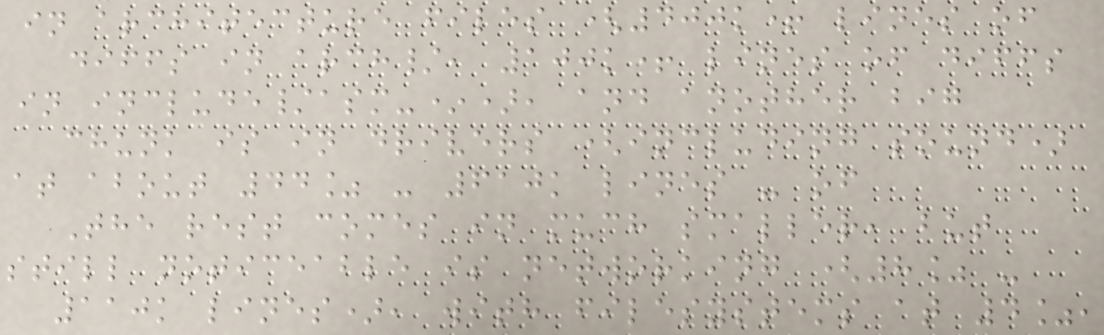in architecture files (400k+ lines of
diffs in arch/, 100k+ lines of diffs
in include/asm-*), and another big
chunk is in drivers (including sound)
at about 44% - 610k lines - of
The rest comes in much smaller, but
still noticeable is networking (8% -
110k lines), with filesystems at 4%,
